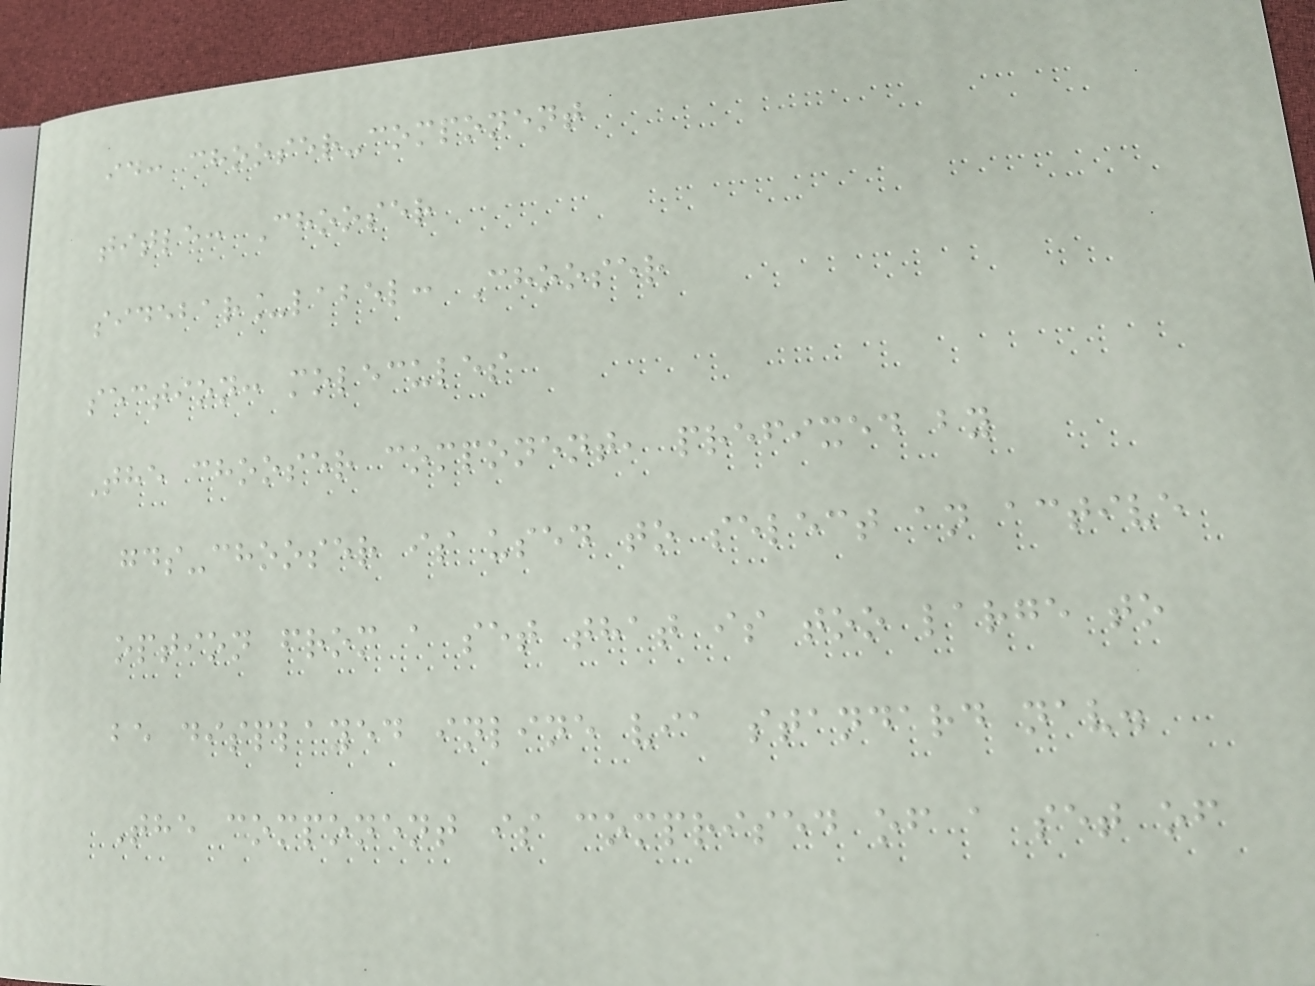id: chooser-component
title: Chooser
sidebar_label: Chooser
section: molecules
The chooser component, prefixed by
gds-chooser is used to select an active
option from a set that is too large to
be displayed inline via standard nav.
The component is comprised of a set of
